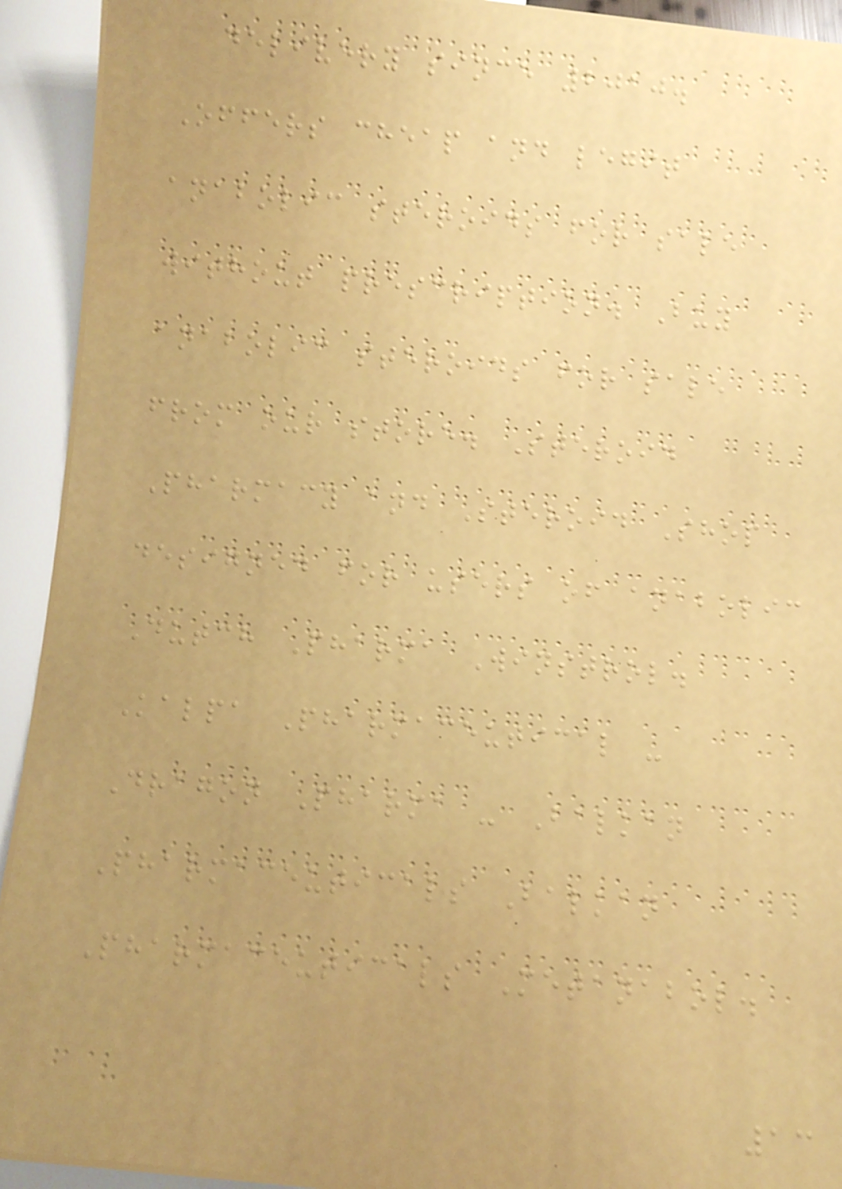delivery since 2010.
Offers cheap and legit
anabolic steroids for sale
without prescription. Buy
anabolic steroids for sale
from our store. Steroid
Pharmacy and Steroid Shop
designed for users of anabolic
Dutch Pharma Winstrol.
Kalpa Pharmaceutical -
Dragon Pharma - Balkan
Pharmaceuticals Balkan
Pharmaceuticals Metanabol.
13
